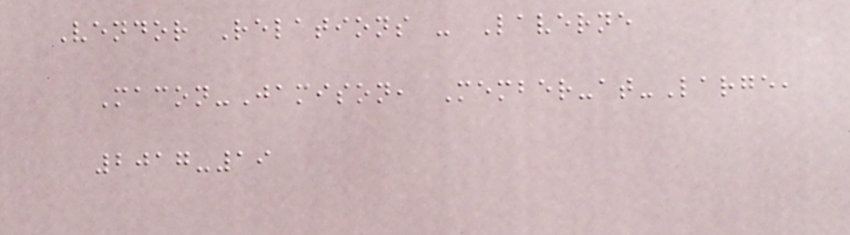Vendor Relations - Laverne
Macon-Jamison, Member-at-Large,
2017-19
